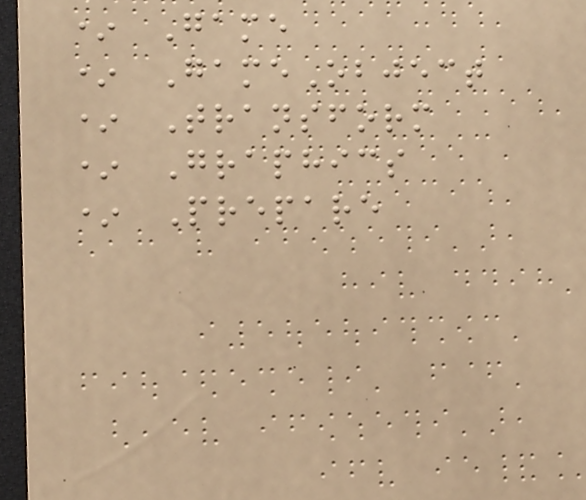* Game
* GameObject
* Transform
* Graphics
* Prepare
